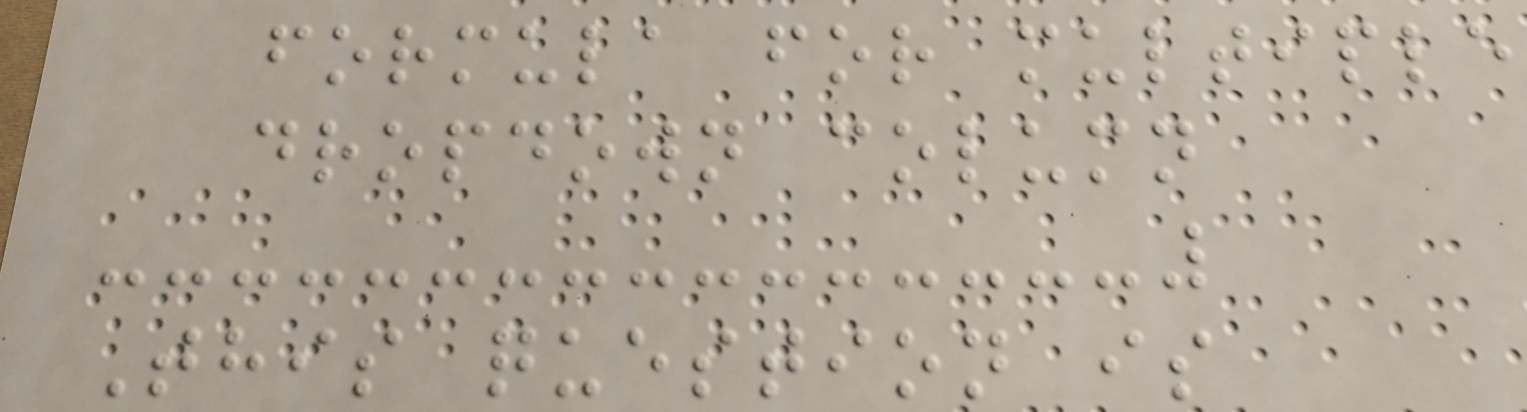formula for multiple
dropdown column
This question is
